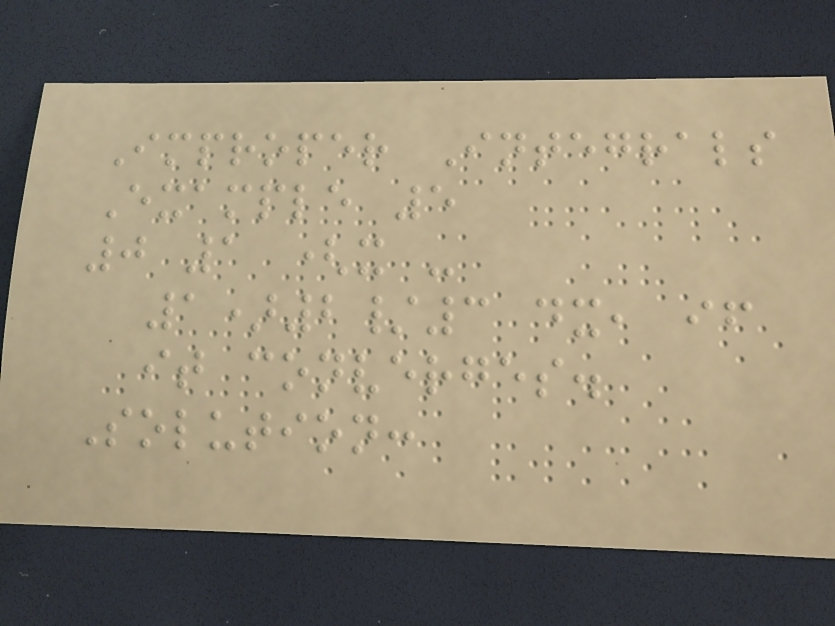Improper Integrals
Example 5
0 1 (x -
1)2/3 dx, if
it converges.
Solution:
